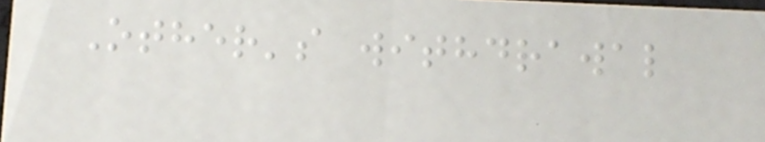Other's withdrawal
